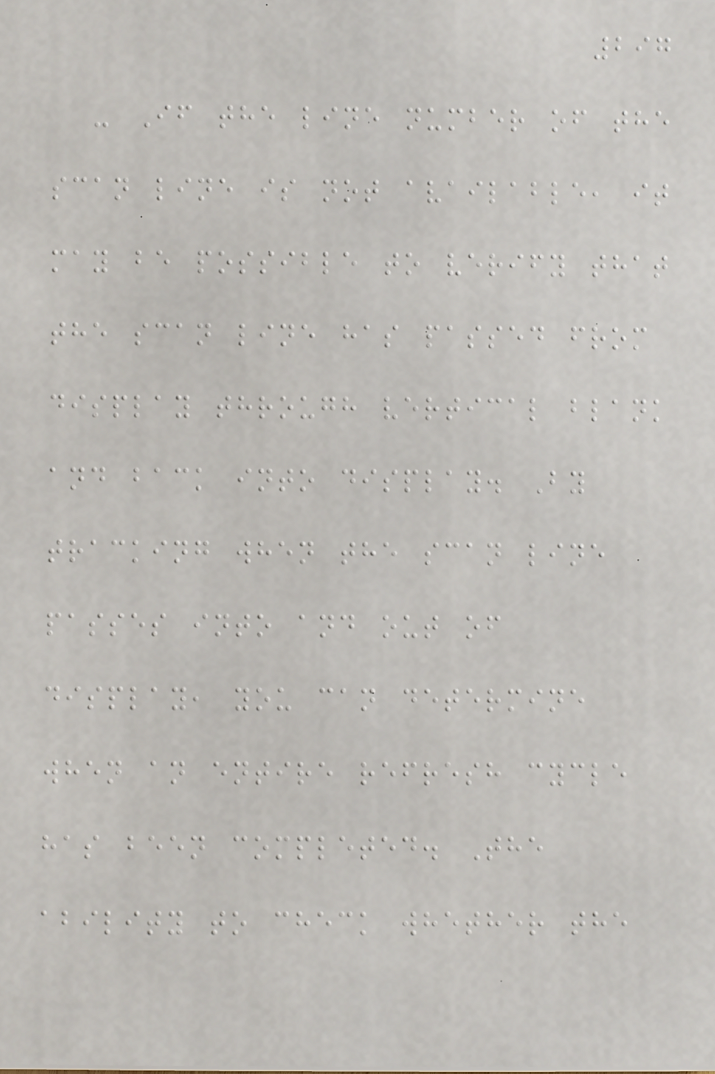297
- If the line number of the
scan line is not available, it
may be possible to verify that
the scan line has passed from
display through vertical blank
and back into display. By
tracking when the scan line
passes into and out of
display, you can determine
when an entire refresh cycle
has been completed. The
ability to check whether the
